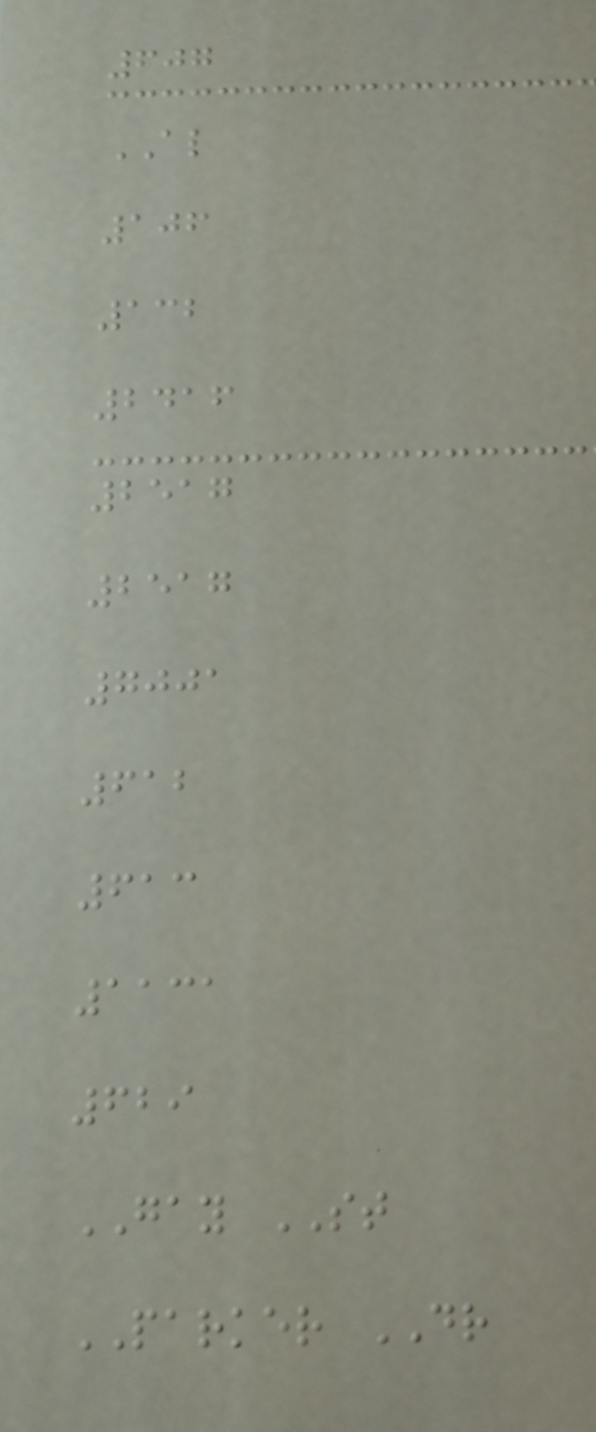607
AL
106
132
2416
2517
2517
7001
612
613
1131
629
GAY ST
PARKER DR
